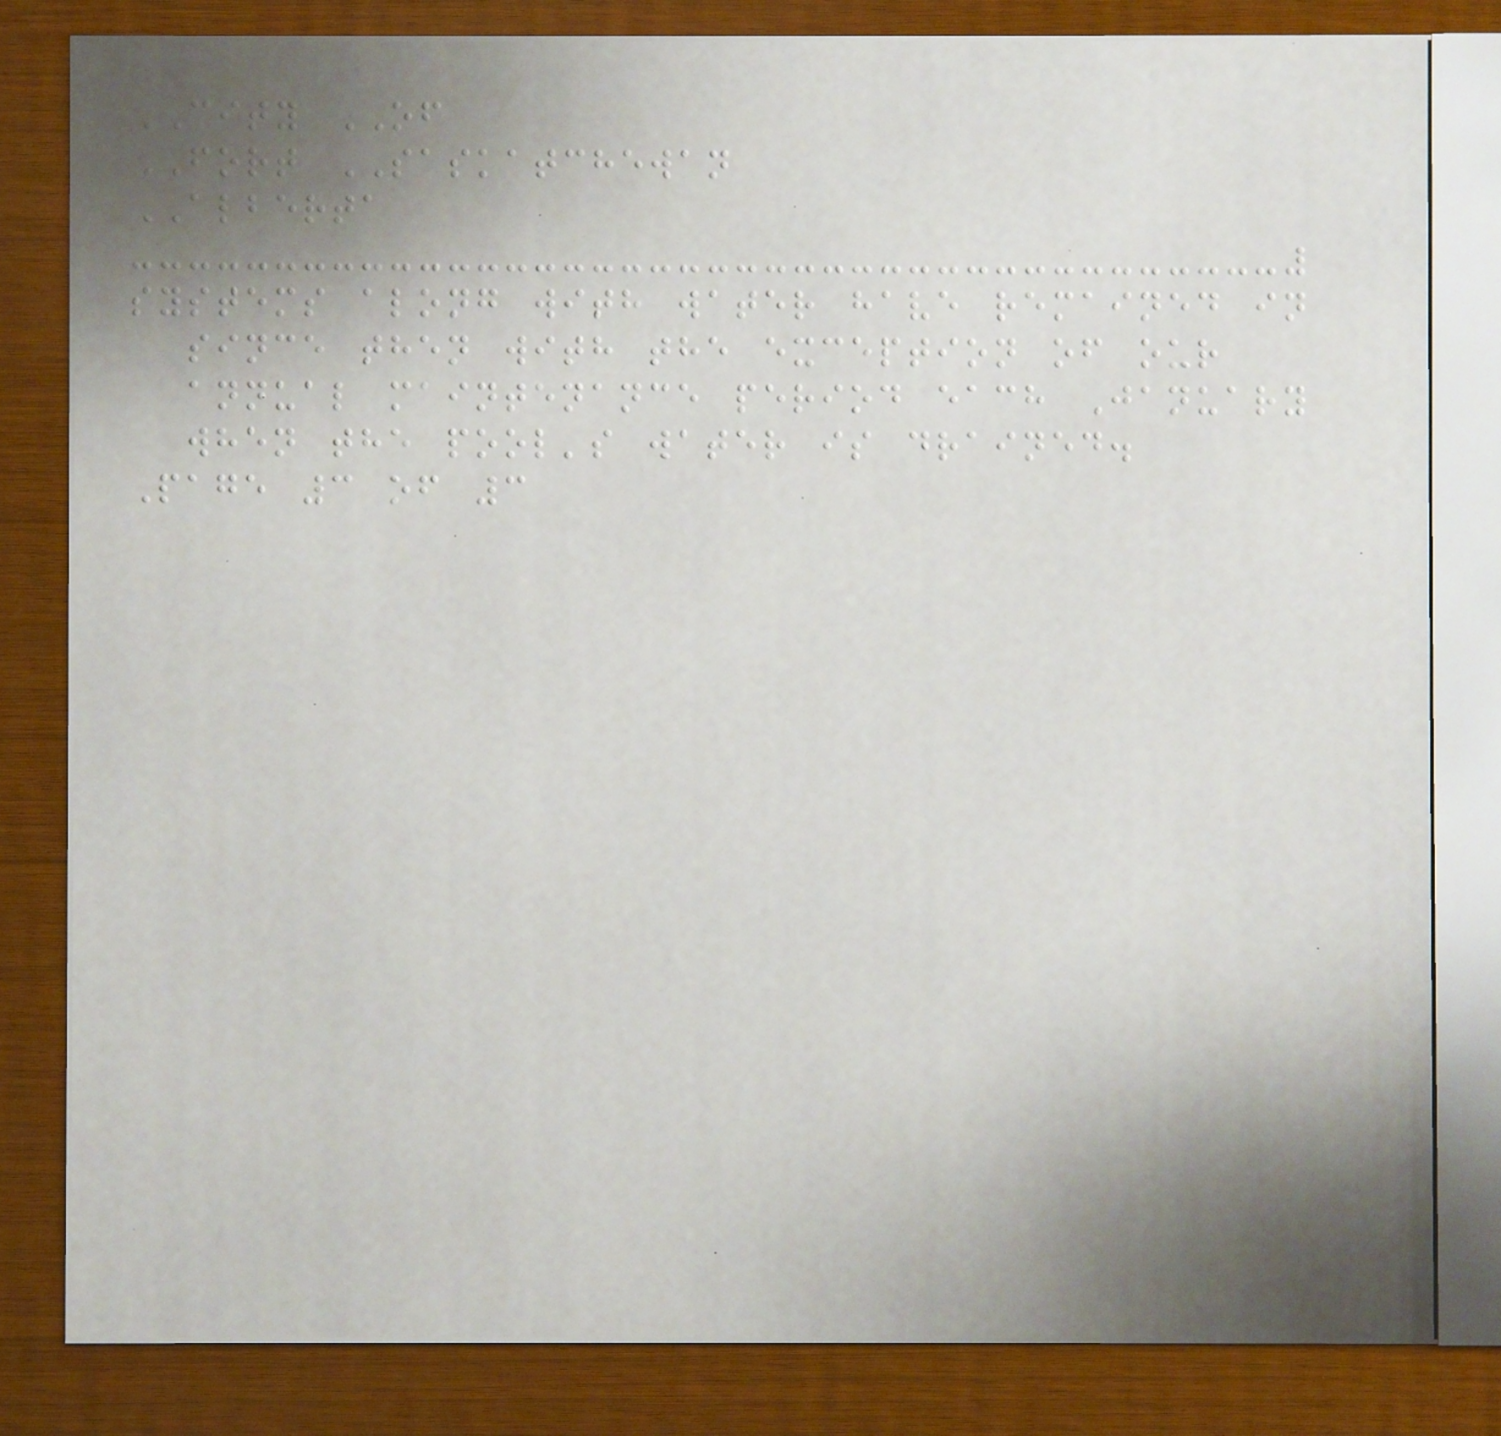CITY OF
FORT SASKATCHEWAN
ALBERTA
systems along with water have remained in
since then with the exception of our
annual maintenance period each January
when the pool's water is drained.
Page 3 of 3
